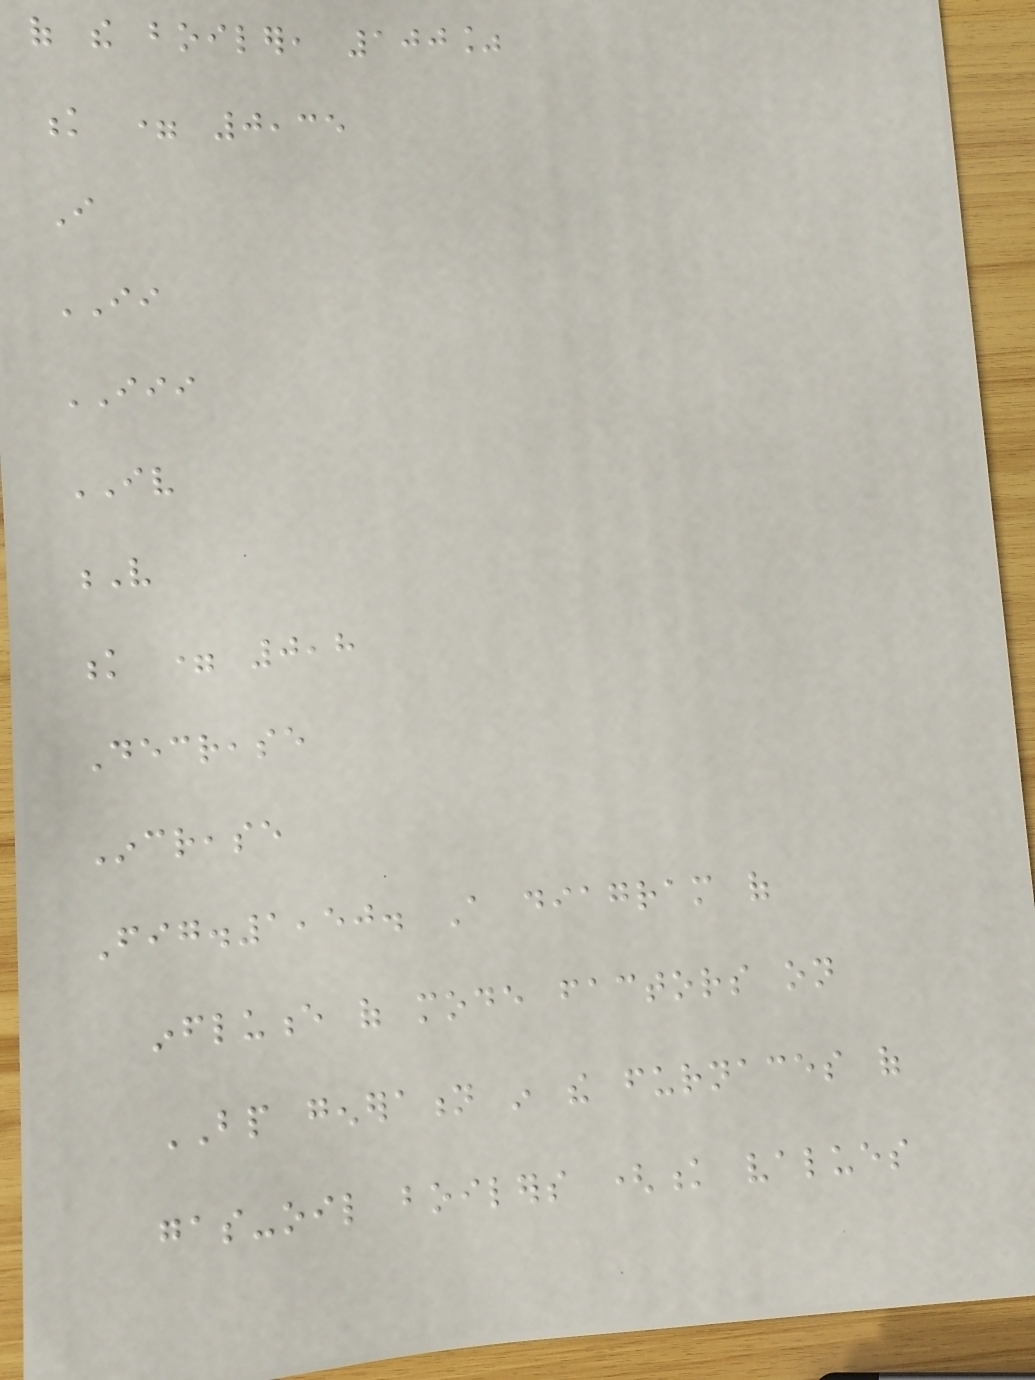of the boiler, 100%
k = 0,35
I
II
III
IV
V
k = 0,8
Decrease
Increase
Fig.1,50. A diagram of
influence of mode factors on
BP generation in the furnaces of
gas-oil boilers (k values
